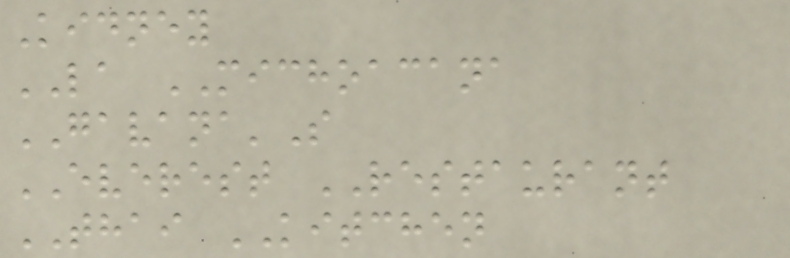Kidney
LA MICHOACANA
GAVANA'S
EVEREST RESTAURANT
THAI KITCHEN
